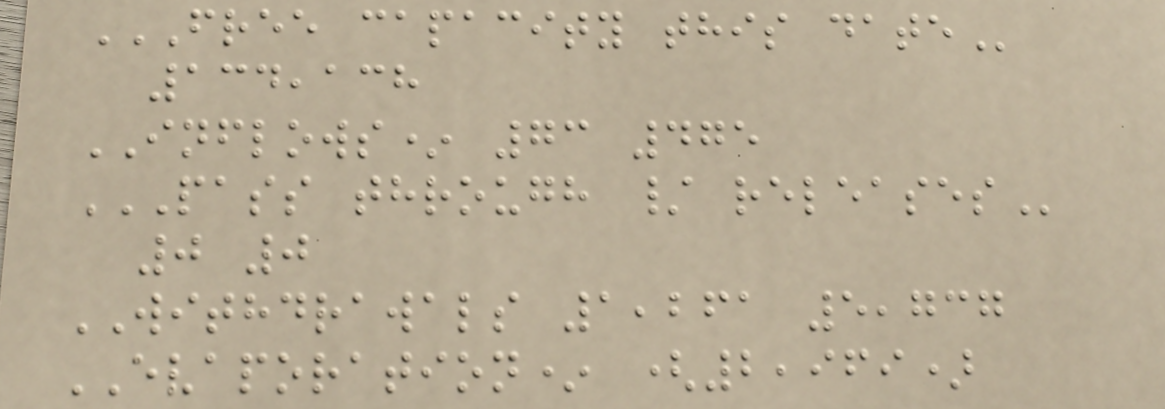FREE CAPACITY THIS DATE
134,138
INFLOWS* 73 475
PASS THROUGH / RELEASES
0 0
WITHDRAWALS 1,261 5,737
EVAPORATION* (2,969)
